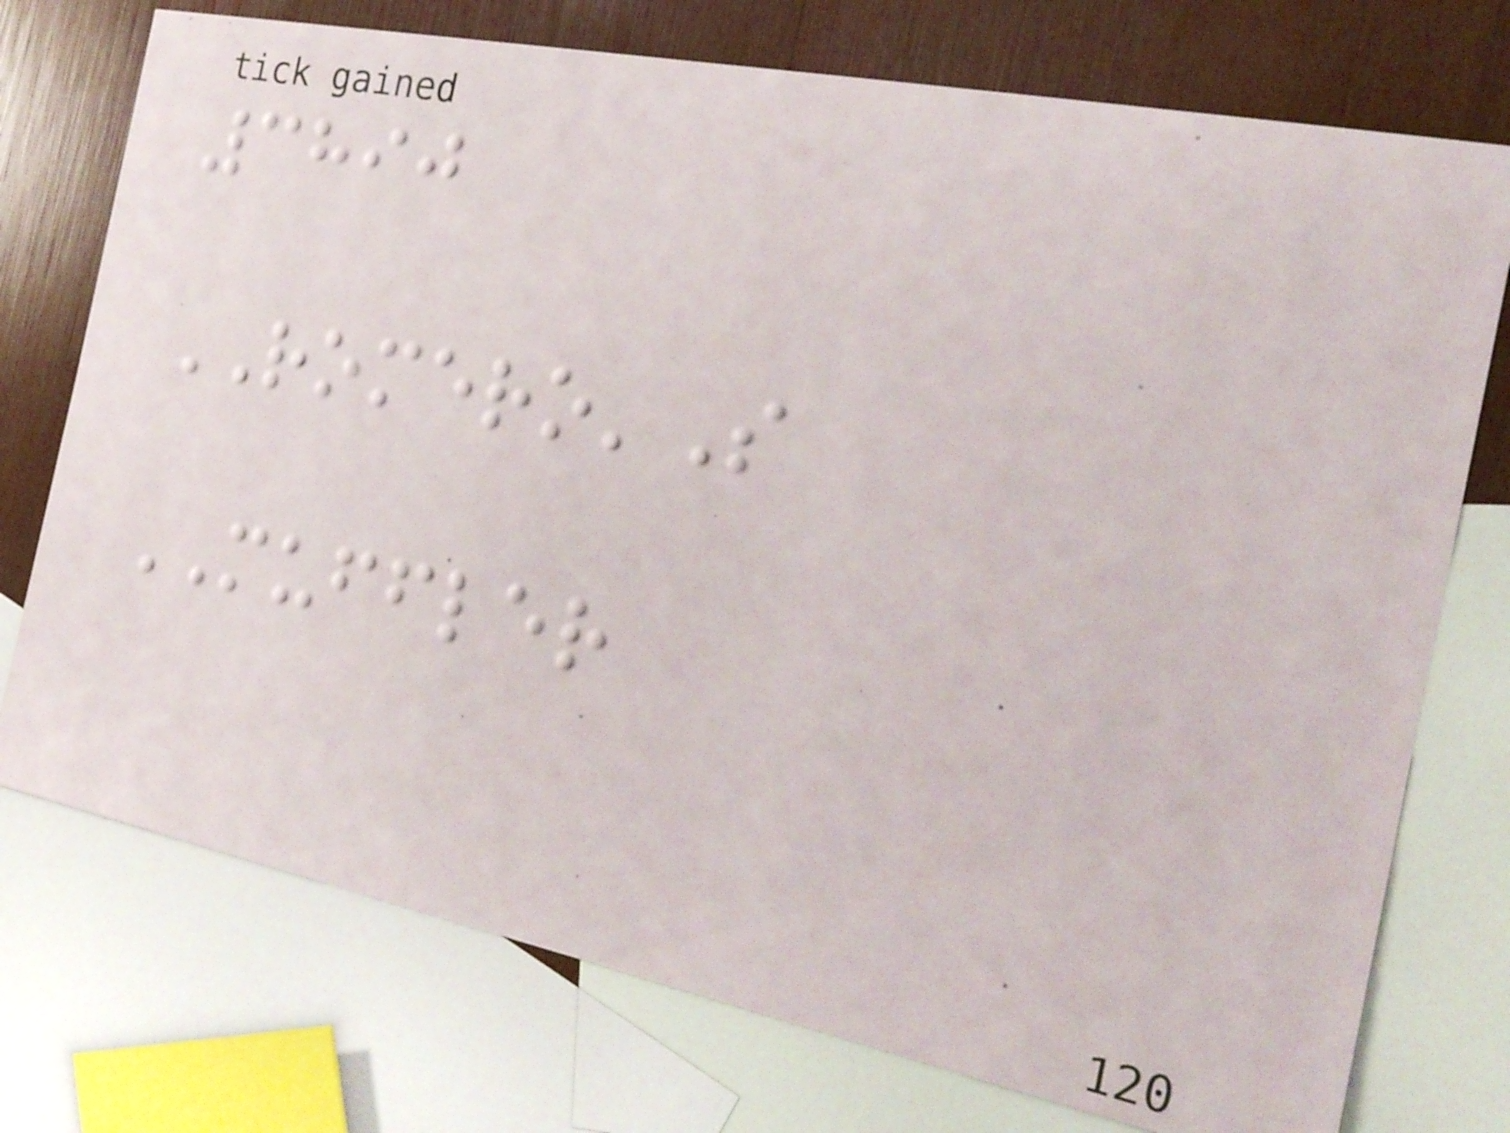3890
ROMERO'S
MUFFLER
